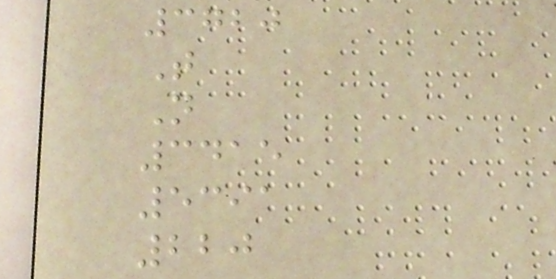3720
T
N
3415
5391
220
